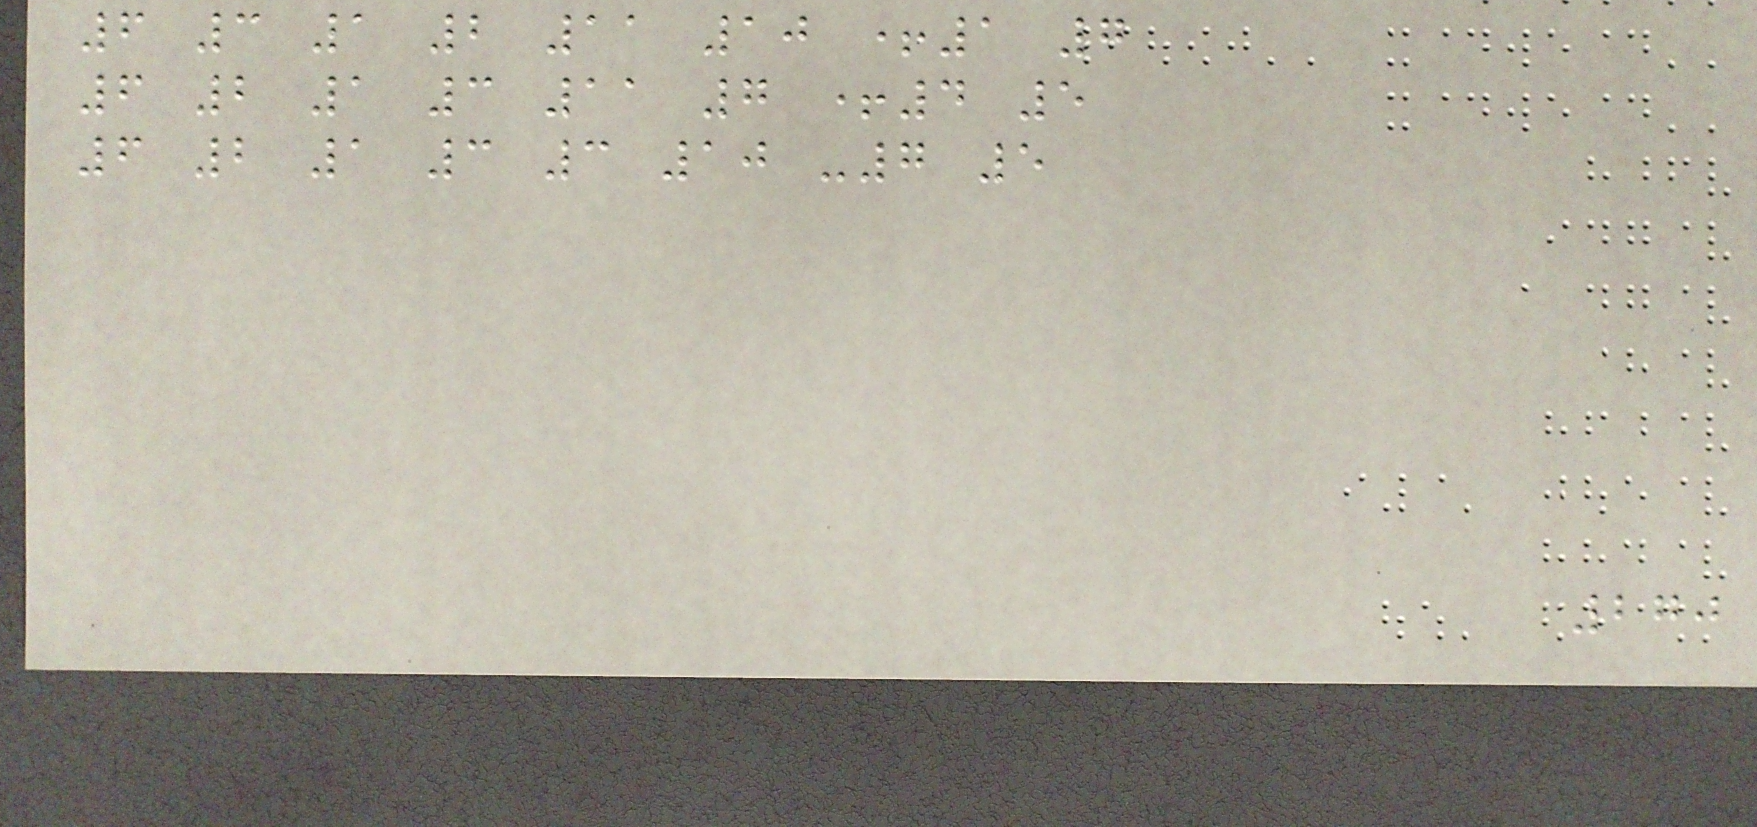6 3 1 2 11 10 +1 7
6 2 1 3 11 7 +4 5
6 2 1 3 3 10 -7 5
270
